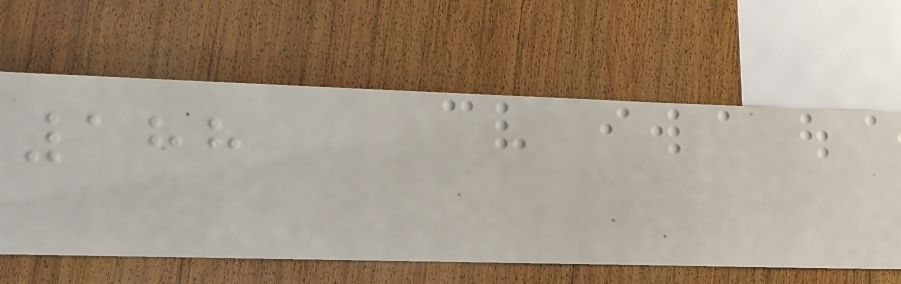188
